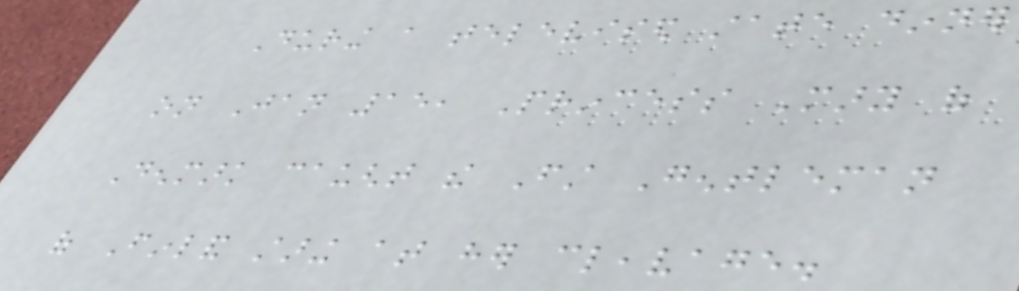During a televised state dinner
on Jan 15, Princess Mary of
Denmark caught the First Gentleman
of Finland staring at her cleavage.
